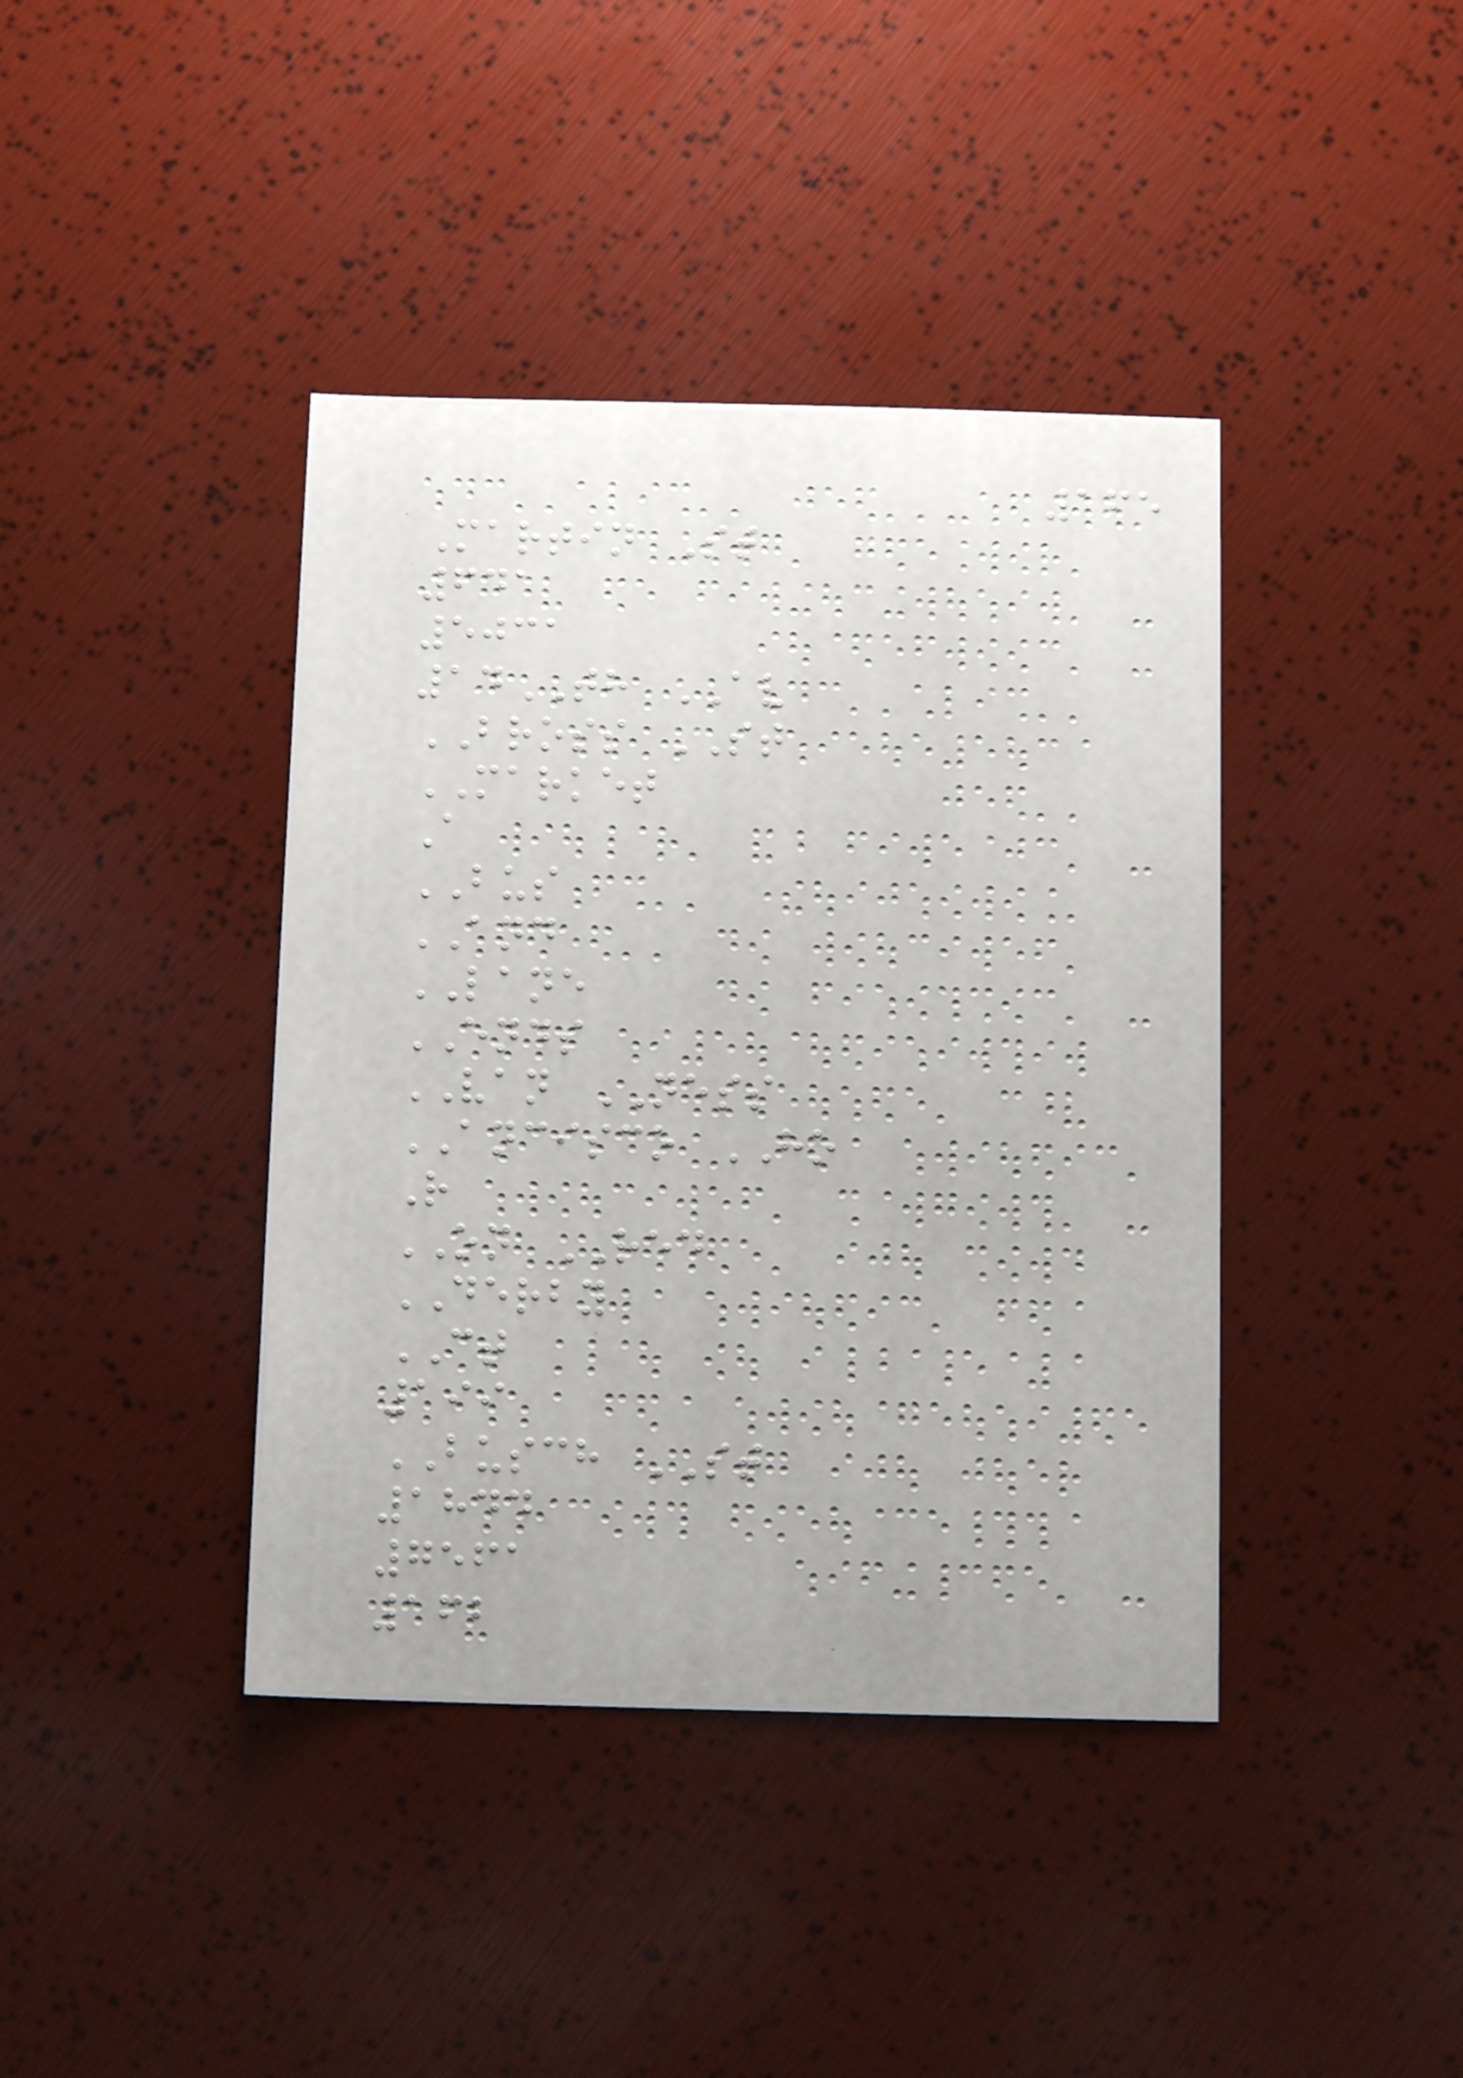165
Martin St
641
5031
14TH AV
BROSS ST
MARKET
A
BUS
AND
LANE
ENDS
VAN NESS
ANCISCO HO
R
ON RED
DERBY
CT
199
BUSCH ST
1844
7561
162
